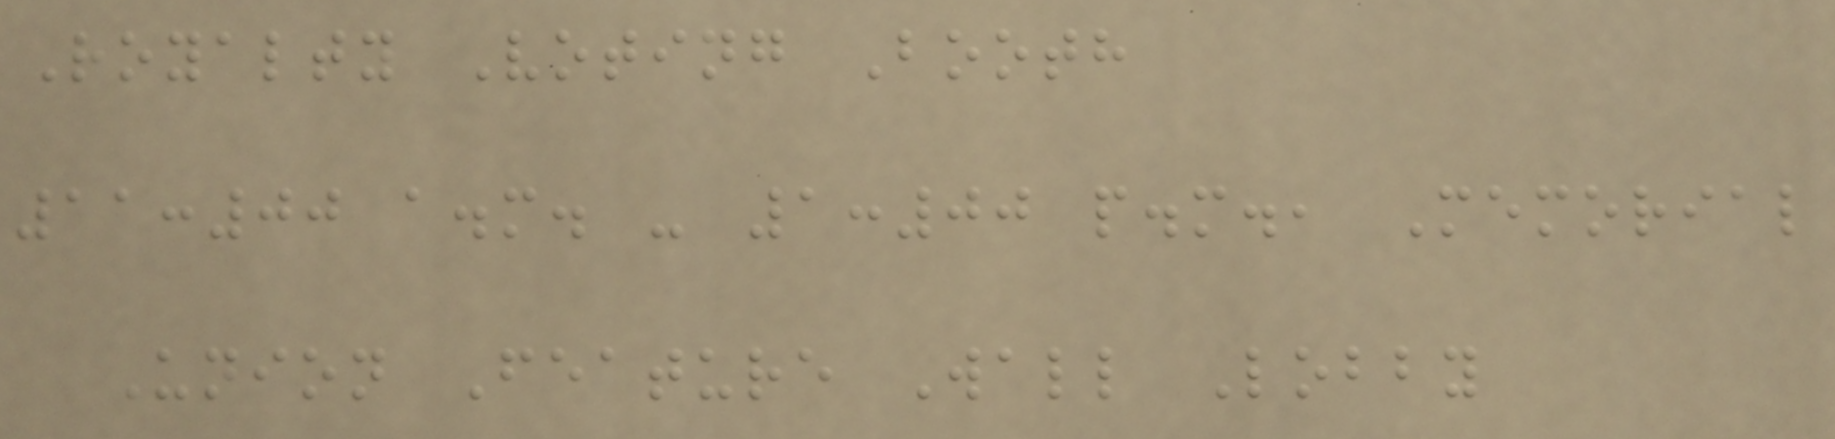Royalty Voting Booth
11:00 a.m. - 1:00 p.m., Memorial
Union Feature Wall Lobby
